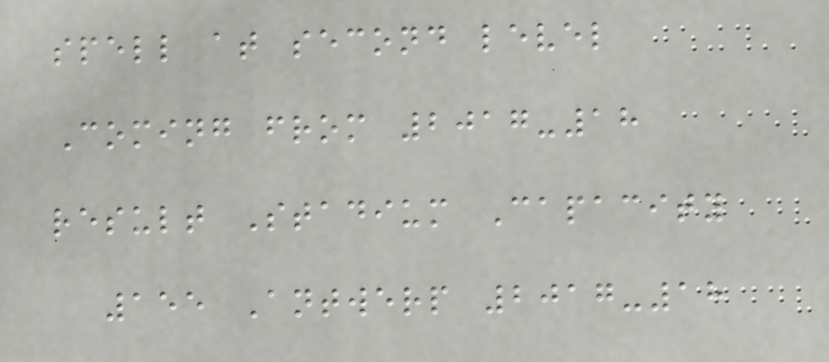spell at second level
Coming from 2017-18
result Stadium Capacity
155 Antwerp 2017-18
